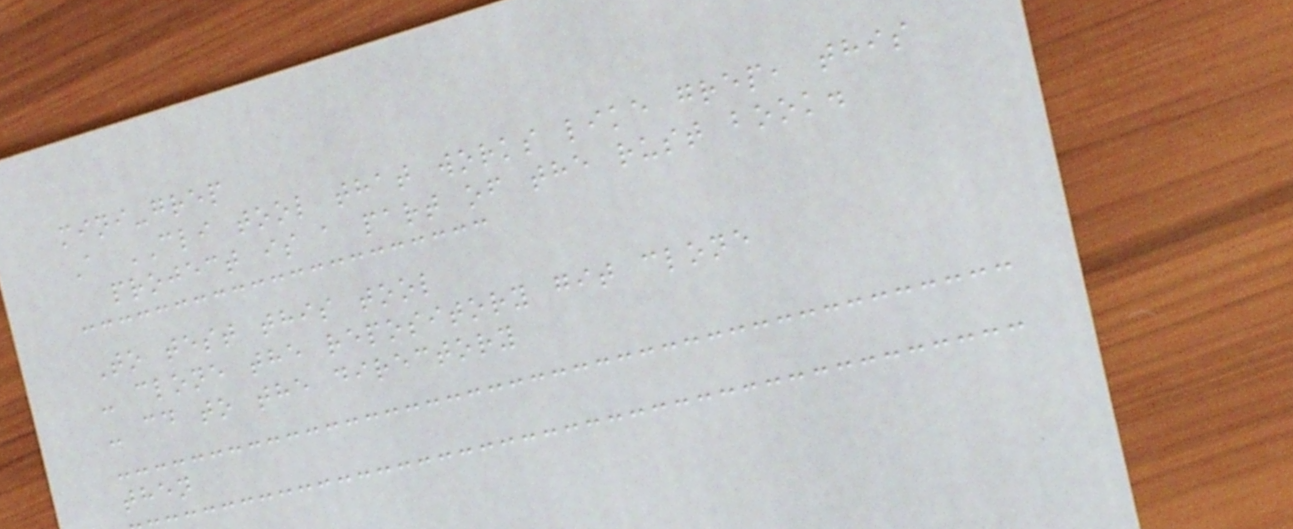mini-grep
A CLI tool that works like grep, this
project is a part of the rust book.
To test this tool
- clone the repository git clone
- cd to the directory
then
